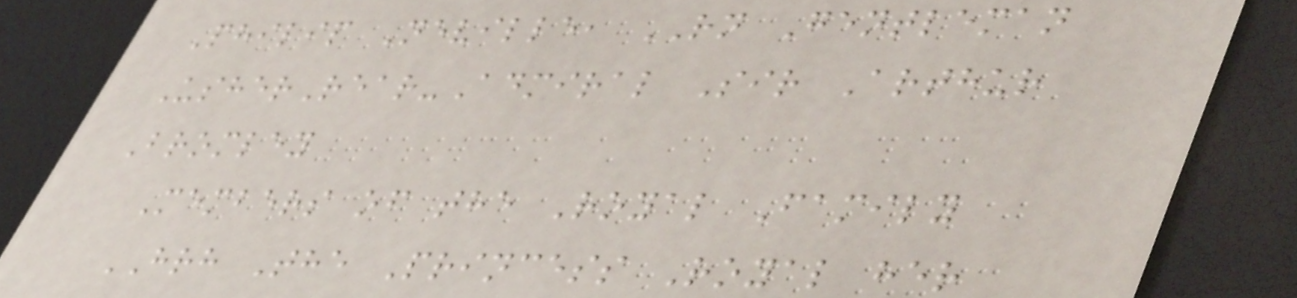Philip Neville, RN Gentleman
UsherRear-Admiral Sir Arthur
Bromley
Members of the Royal Family
HRH The Princess Royal her
